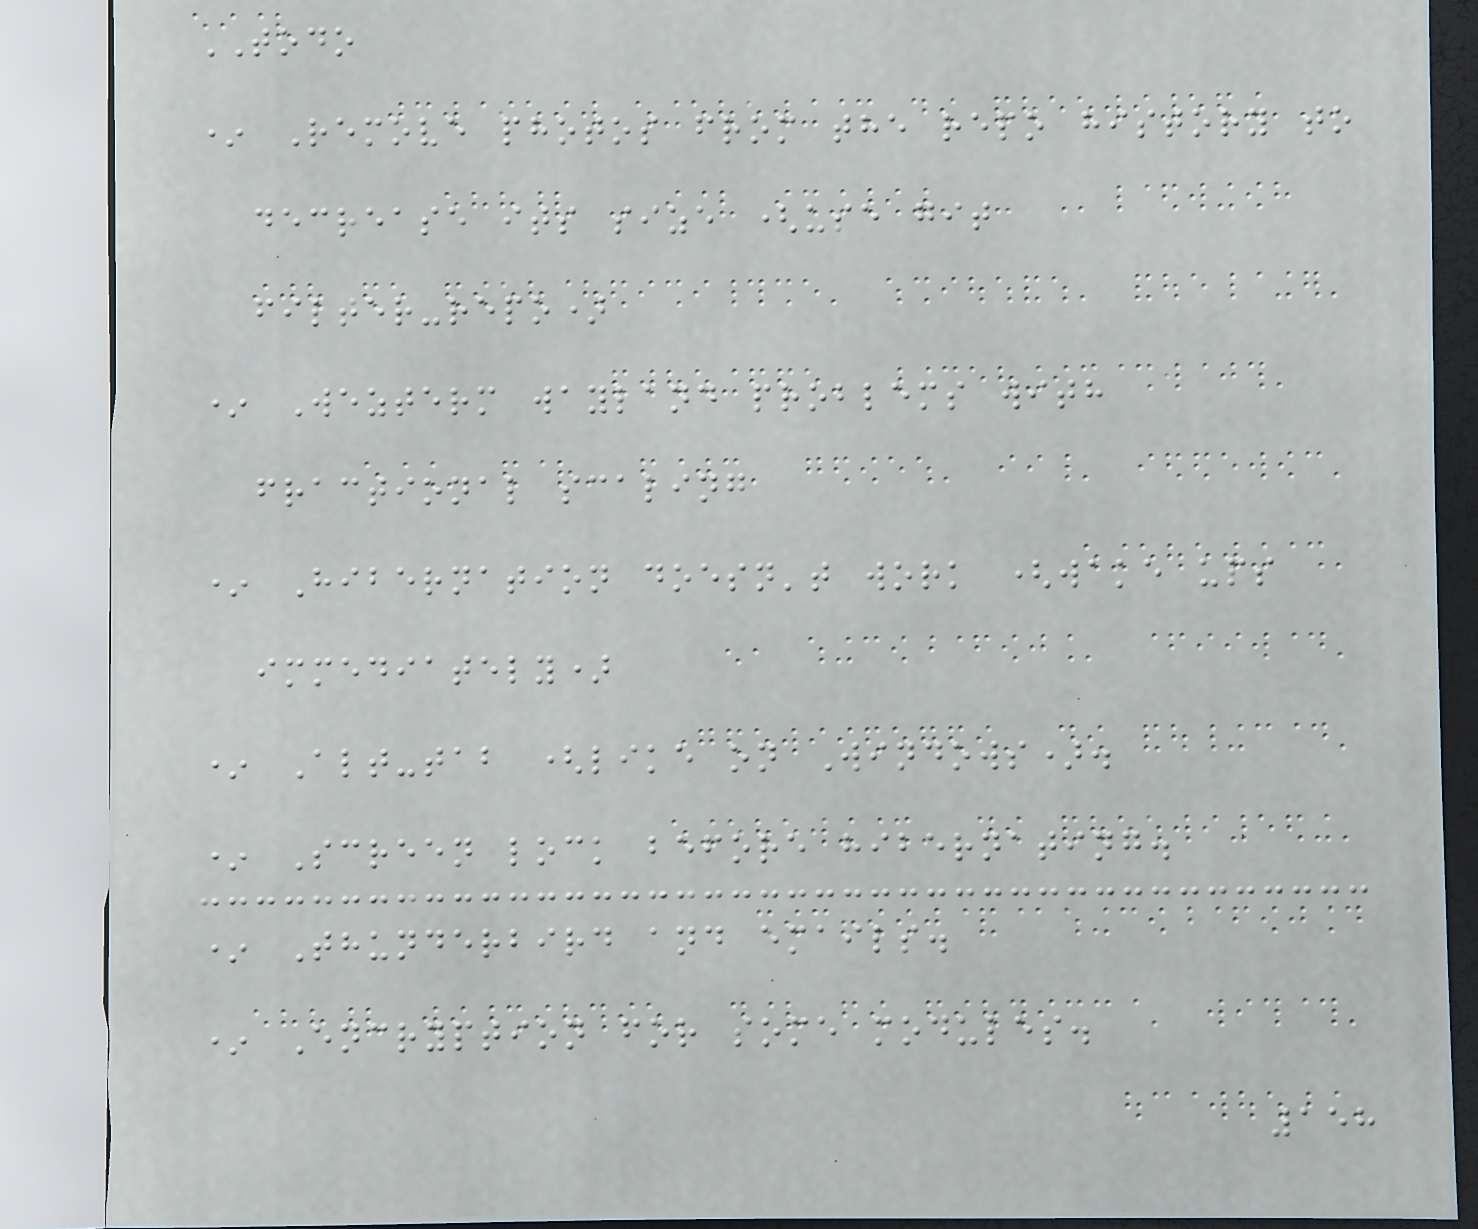TODO
* Remove photos from the repo history to
decrease its size (use git
filter-repo)
* Wezterm wayland problems with
fractional scaling
* Hibernation doesn't work (wake ups
immediately)
* Alt-tab (like on Windows).
* Screen lock before hibernating.
* Thunderbird and emails.
* Encryption for some modules.
158
